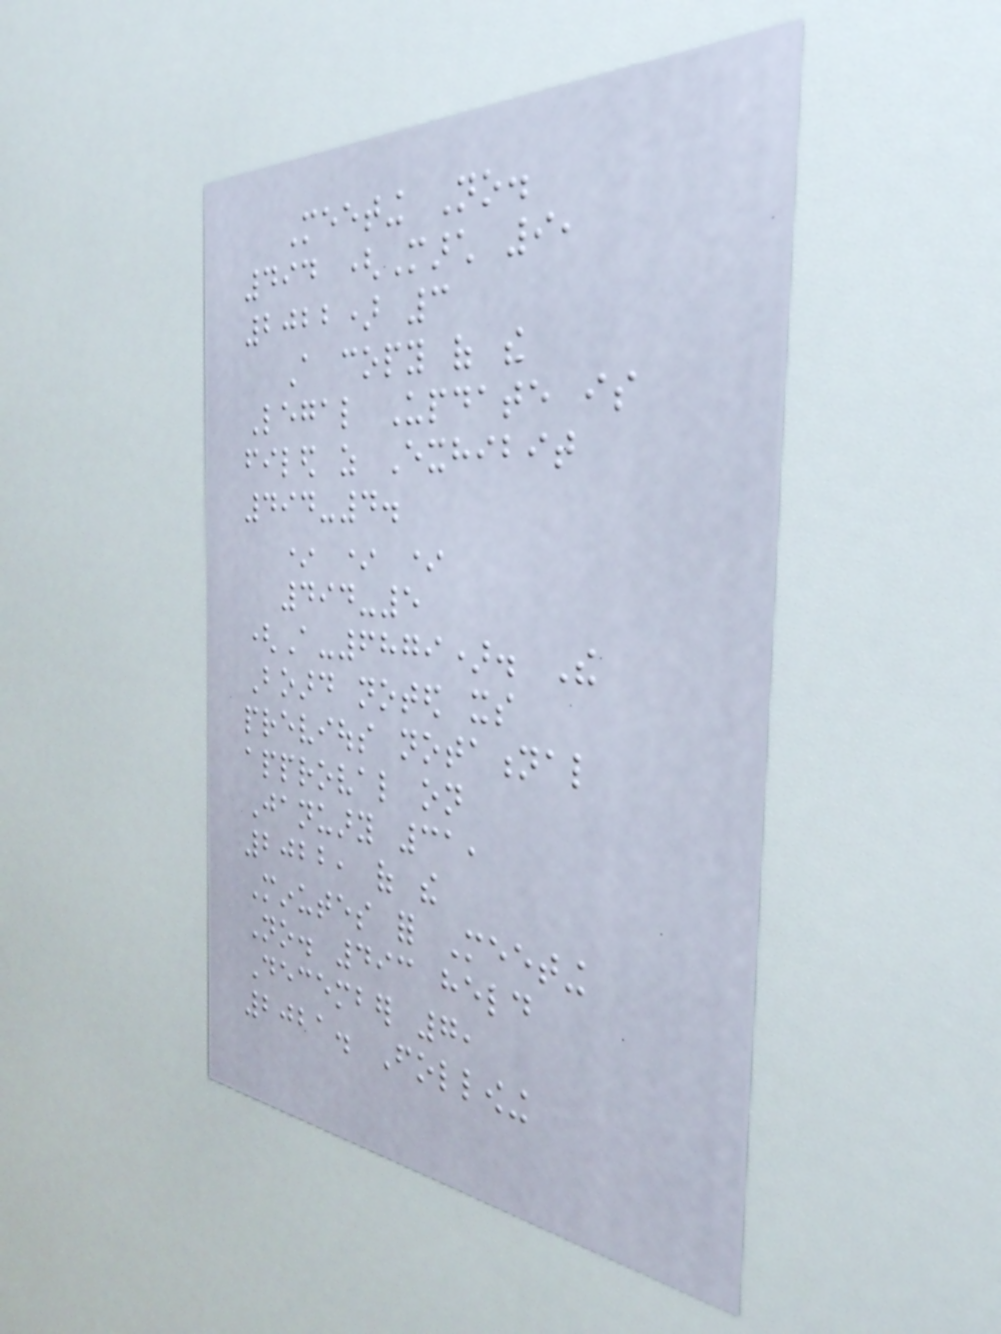Meeting No.
494 (March 9,
2022) 3
A copy of the
Legal Update is
filed as Exhibit
494-4.
* * *
494-5
(A-6879). The
Board noted its
previous notational
approval on
January 31,
2022, of the
Minutes for Meeting
No. 493 held
December 7,
2021. Following
